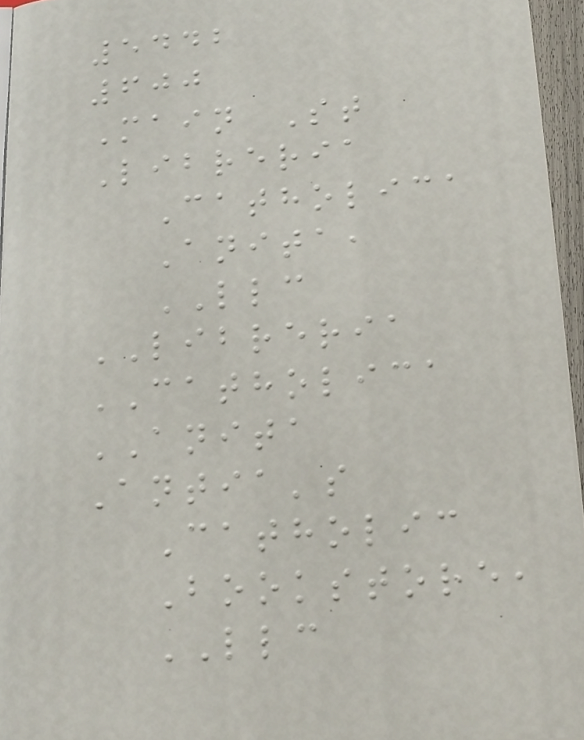5442
600
Main St
Libreria
Catholica
Anita,
LLC
LIBRERIA
CATHOLICA
ANITA
Antia's
Catholic
Bookstore,
LLC
